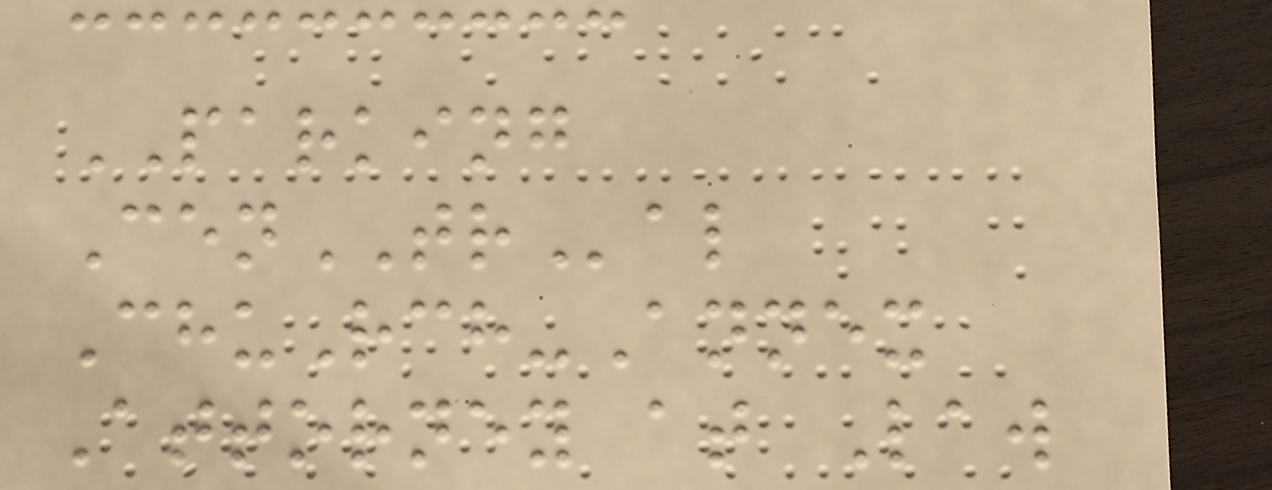PARKING
CenTRal
ChuRch-Annex
Attorney at Law
